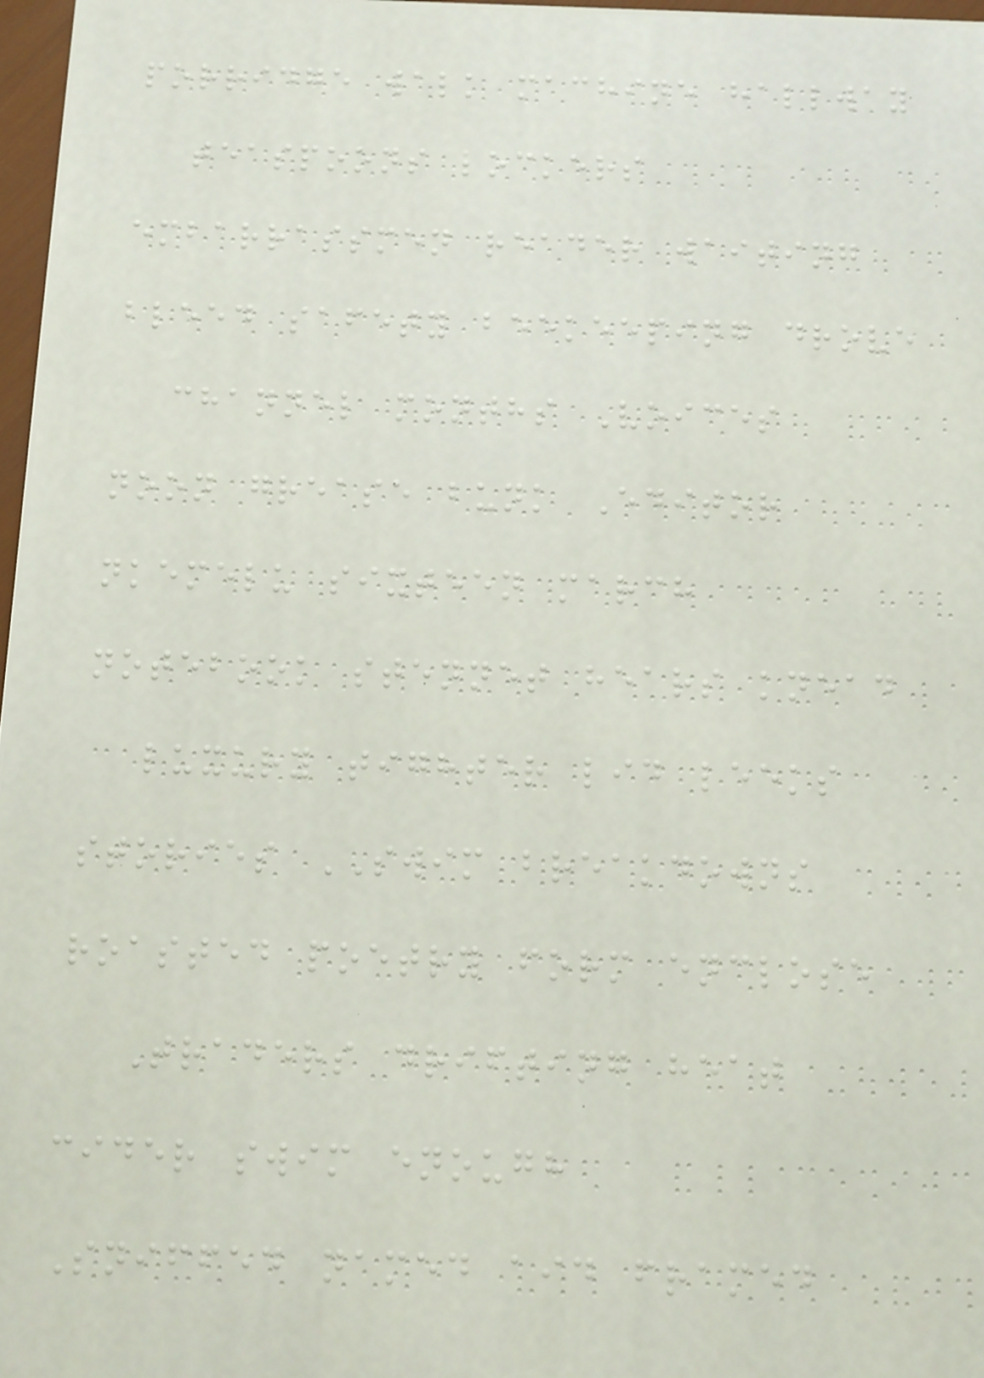porridge walk machine hallway
teaspoons lockers
embarrassmen reader waiting
bleed safety beekeeping drove
channel months Voices
noon grease bunk Editor
nkemelu sixteen march
notebook stennet hears knead
luxury tighter lid leeks
stories SWIM breakdowns
roasted poetry form enclose
Traders drifting heat
cider swim enough
Sniffed named aid framed
